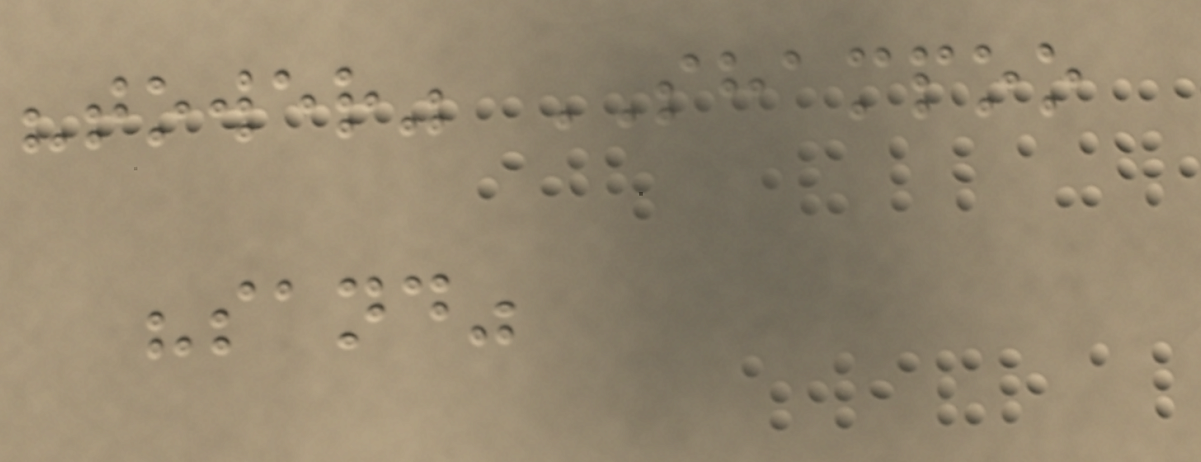"tower" SHAMPOO
"sand"
